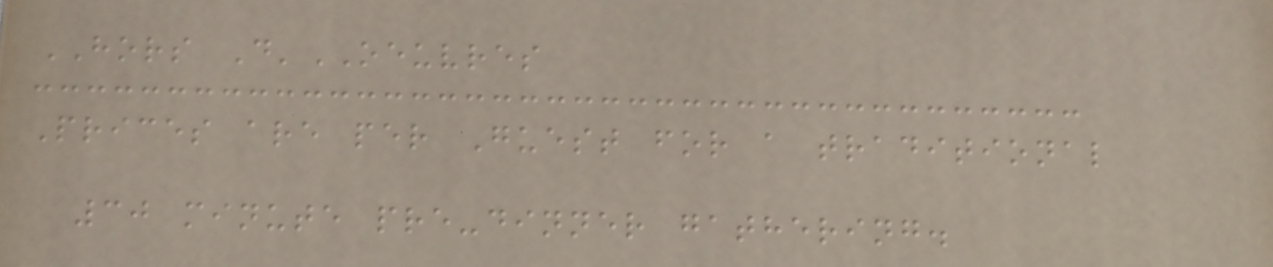HORS D'OEUVRES
Prices are per Guest for a traditional
30 minute pre-dinner gathering.
